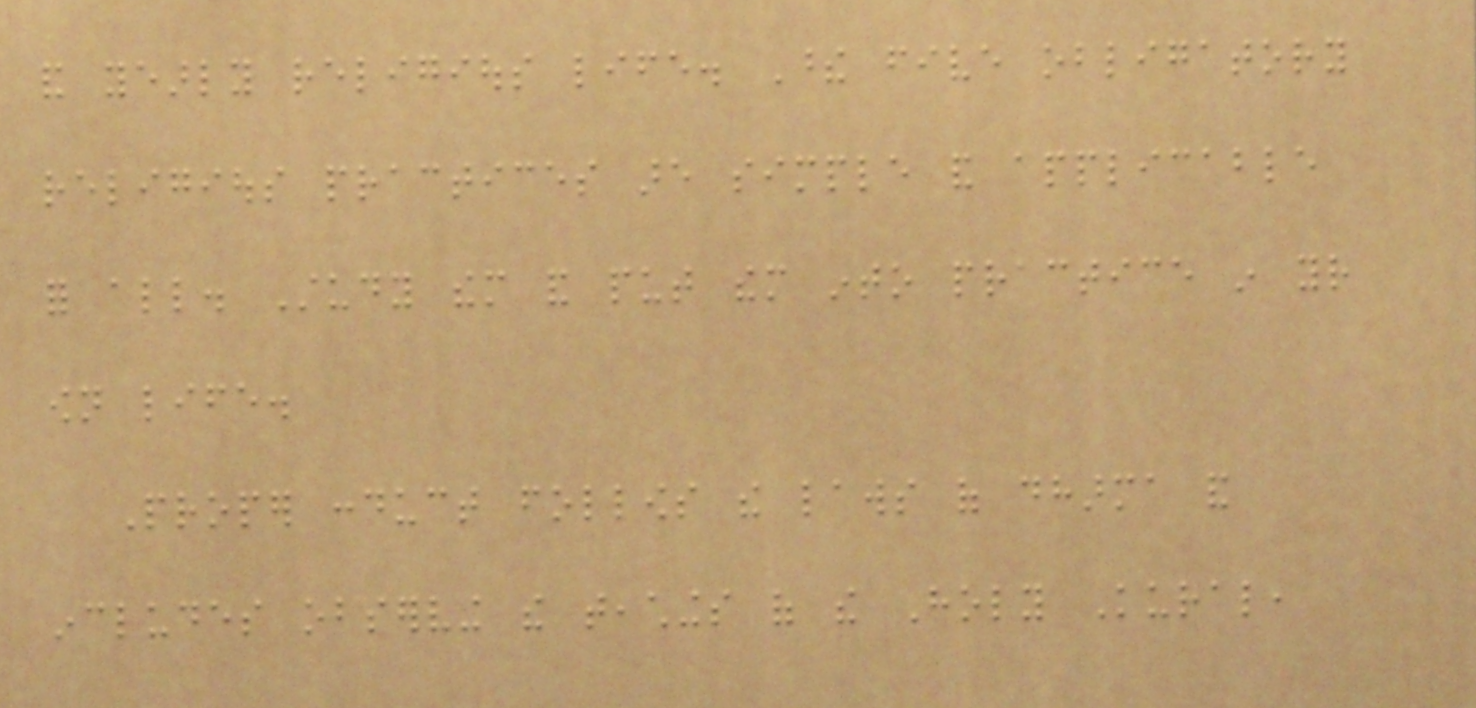and yearly religious life. These five obligatory
religious practices are simple and applicable
for all. Study them and put them into practice in your
own life.
Proper conduct follows the laws of dharma and
includes observing the teachings of the Holy Kural,
